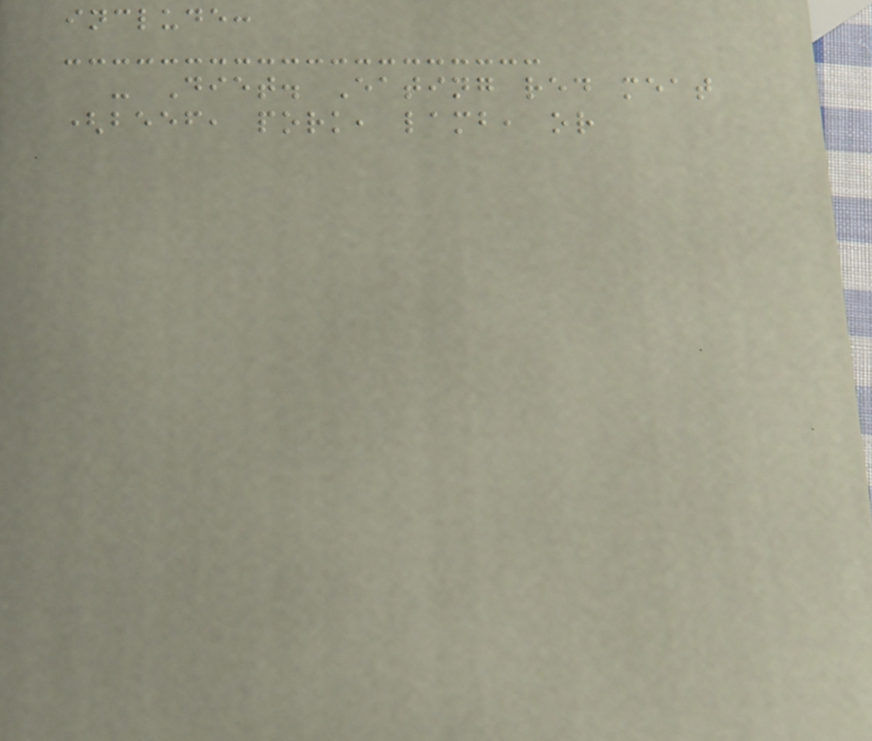include:
- Diet. Eating red meat
(beef, pork, lamb, or
